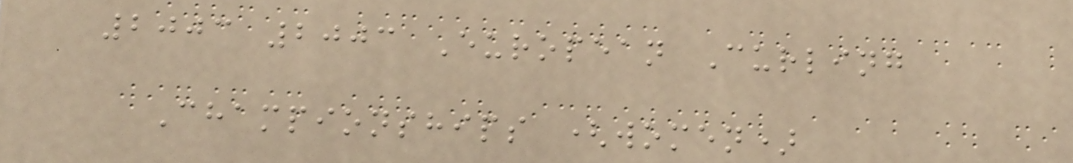2003 2003 European Curling
Championships (women)
